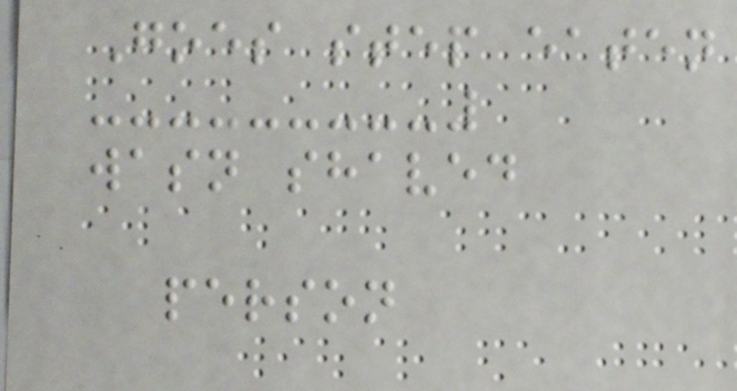Goes step eaten
wasn shaved
person
